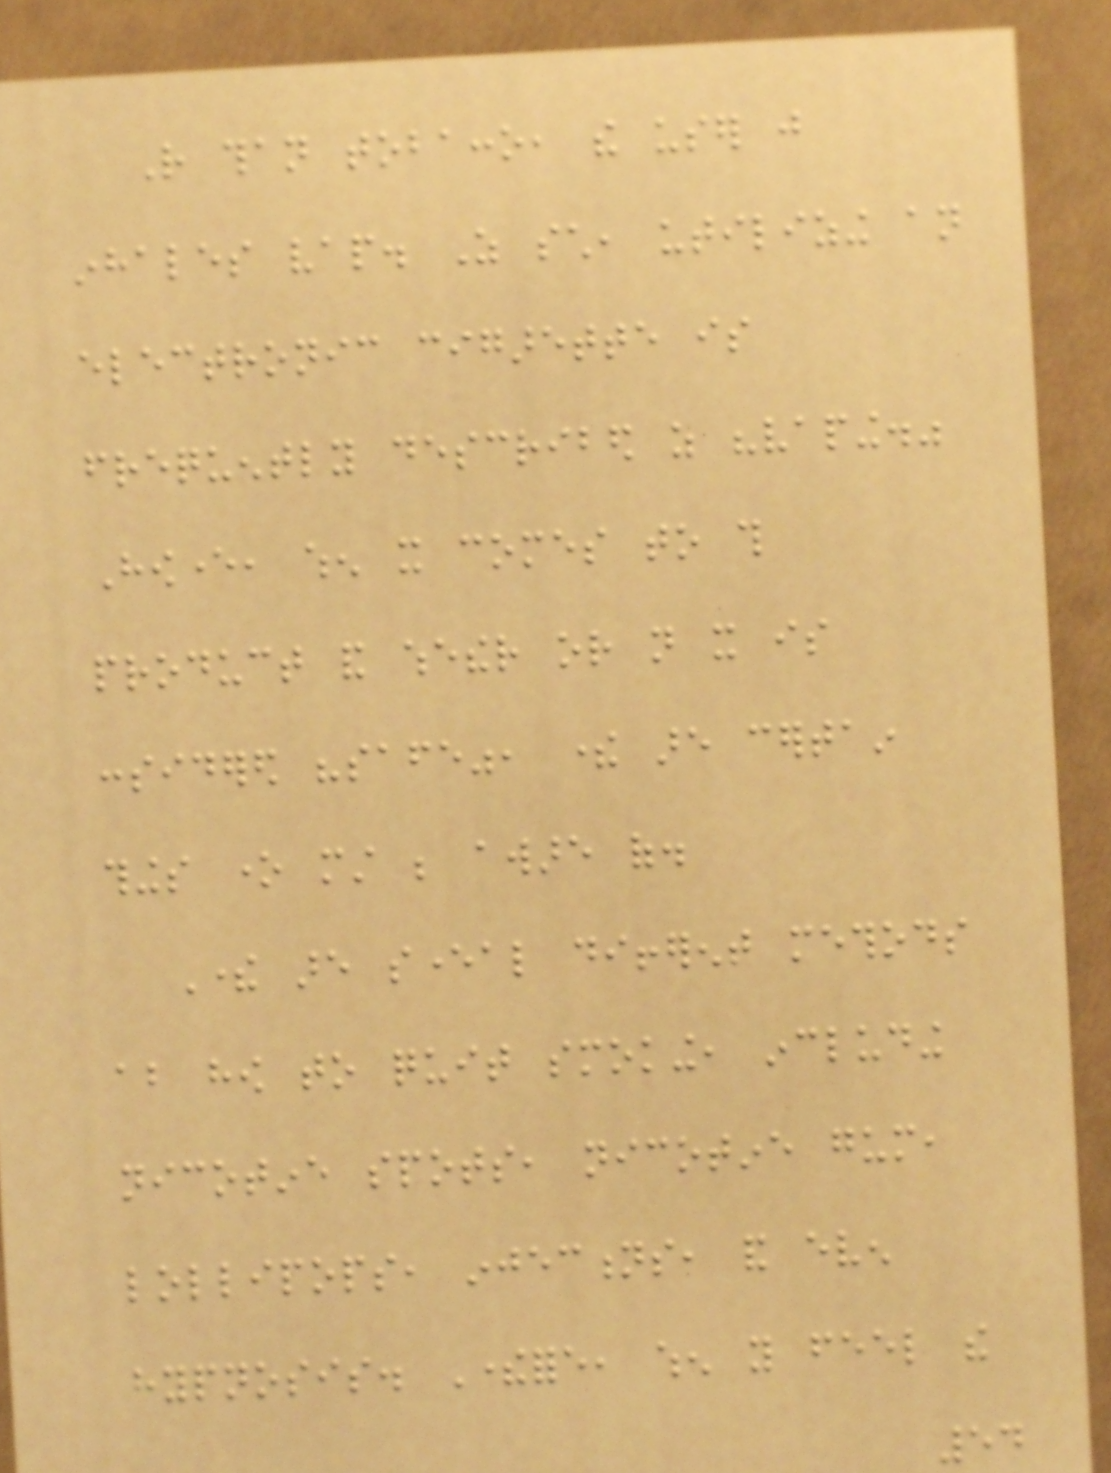Rather than tobacco, the user just
inhales vap. As such, utilizing an
electronic cigarette is
frequently described as "vaping."
However, when it comes to this
product and whether or not it is
considered "safe", there are certain
things one must be aware of.
There are several different methods
about how to quit smoking, including
nicotine spots, nicotine gum,
lollipops, injections, and even
hypnosis. Therefore, when you feel the
54
